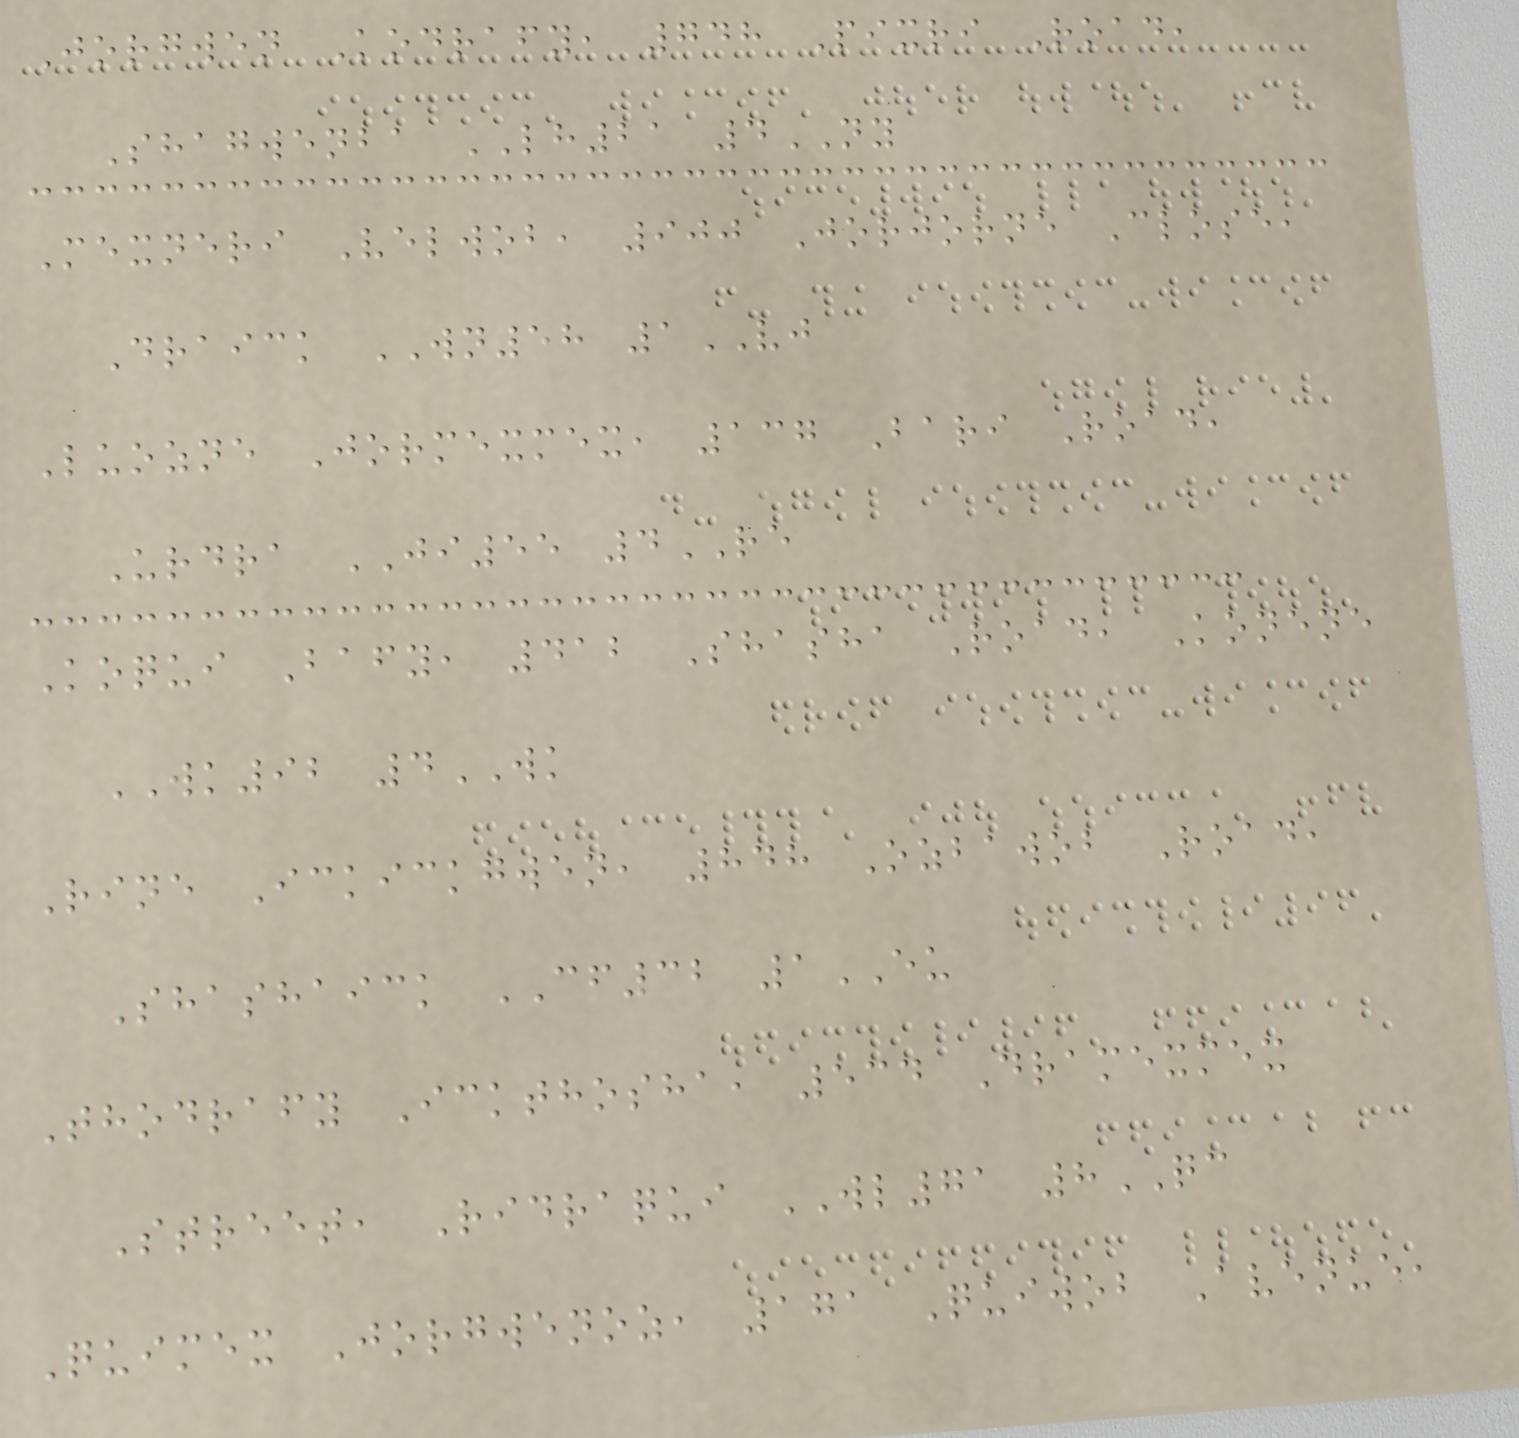Jorgwen Kodrafy, 748 Pixri Road,
Shagwenba LH21 4NY
Mexneri Velwob, 900 Jorjorne Close,
Draick WN58 1VJ
Luozne Jormexmex, 137 Bari Road,
Urdra JI55 4RE
Koqui Bafy, 412 Shasha Road, Konene
WK92 4WK
Rine Ickickgwen, 848 Ozbawob Road,
Shashaick CF32 1EU
Thodrafy Ickthosha, 534 Dramexmex
Street, Ridraqui WL71 8QC
Quimex Jorgwenoz, 171 Quiwob Avenue,
